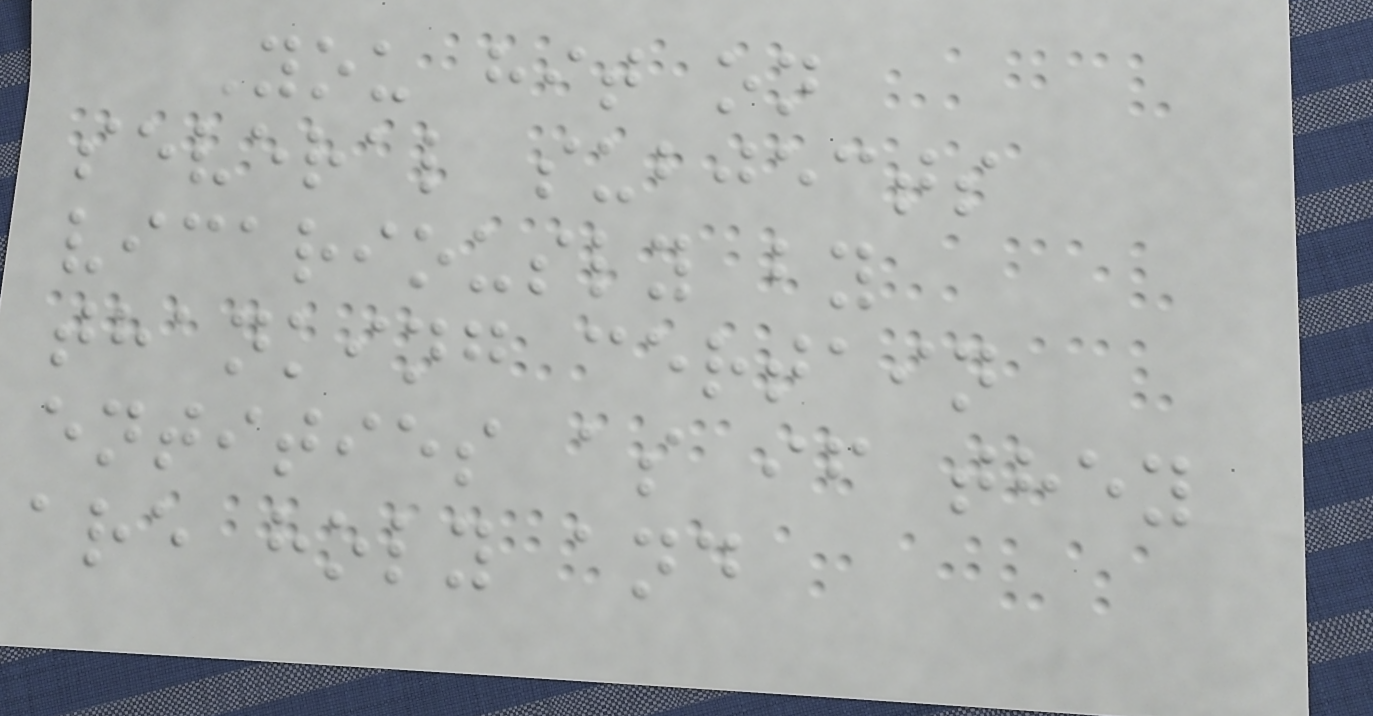You hit on
several subjects
vicariously by
thanking certain
entities as if they
are holy and
